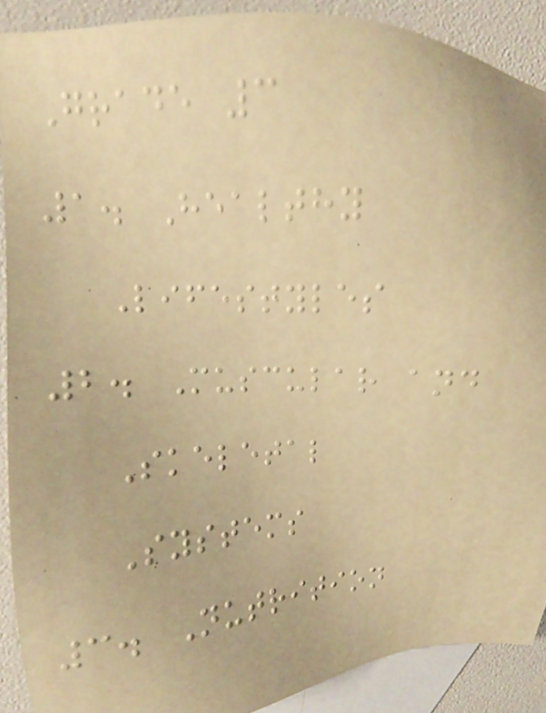Grade 3
1. Healthy
Lifestyles
2. Muscular and
Skeletal
Systems
3. Nutrition
